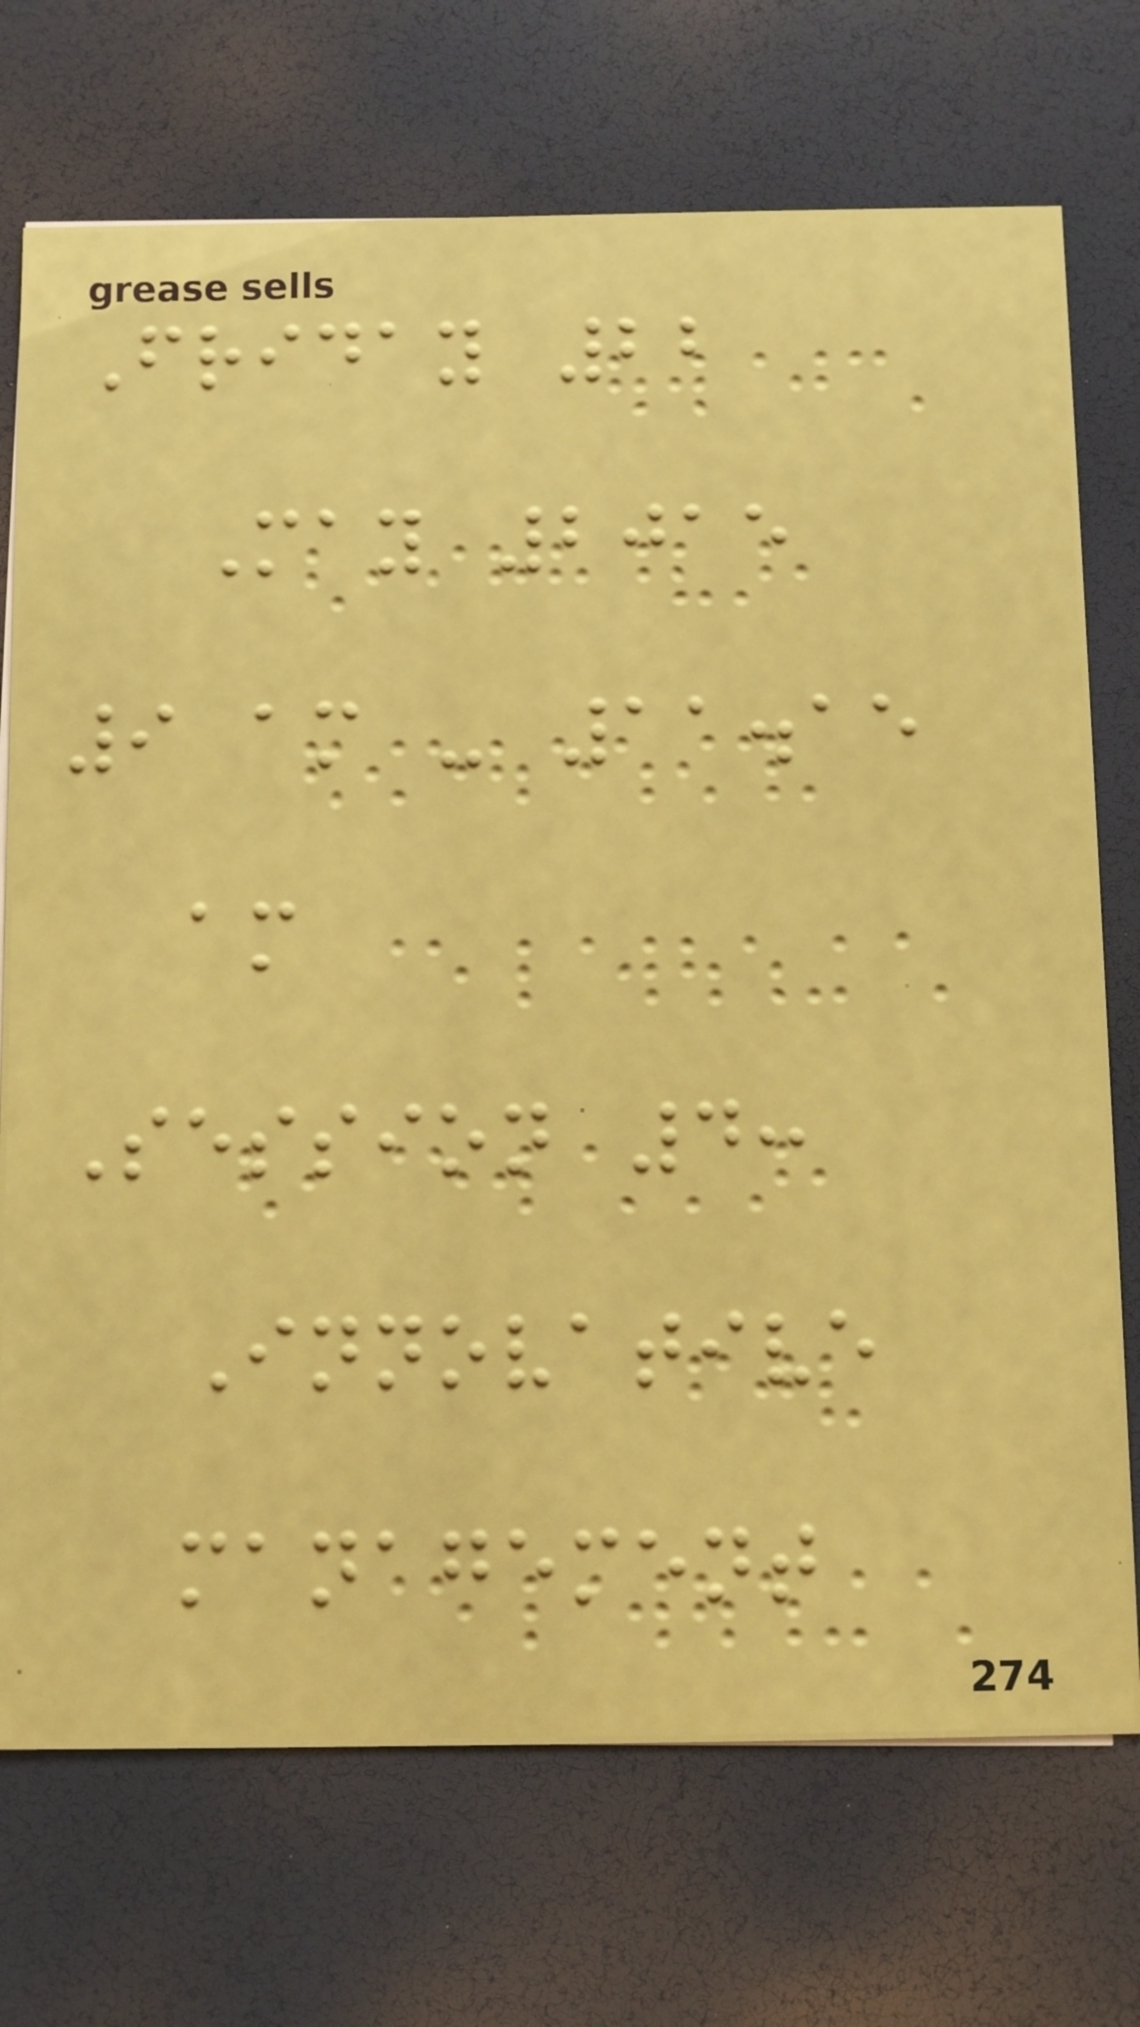Friday 22
May 2015
9 am - 11.15
am
Session 4:
Innovative
management
